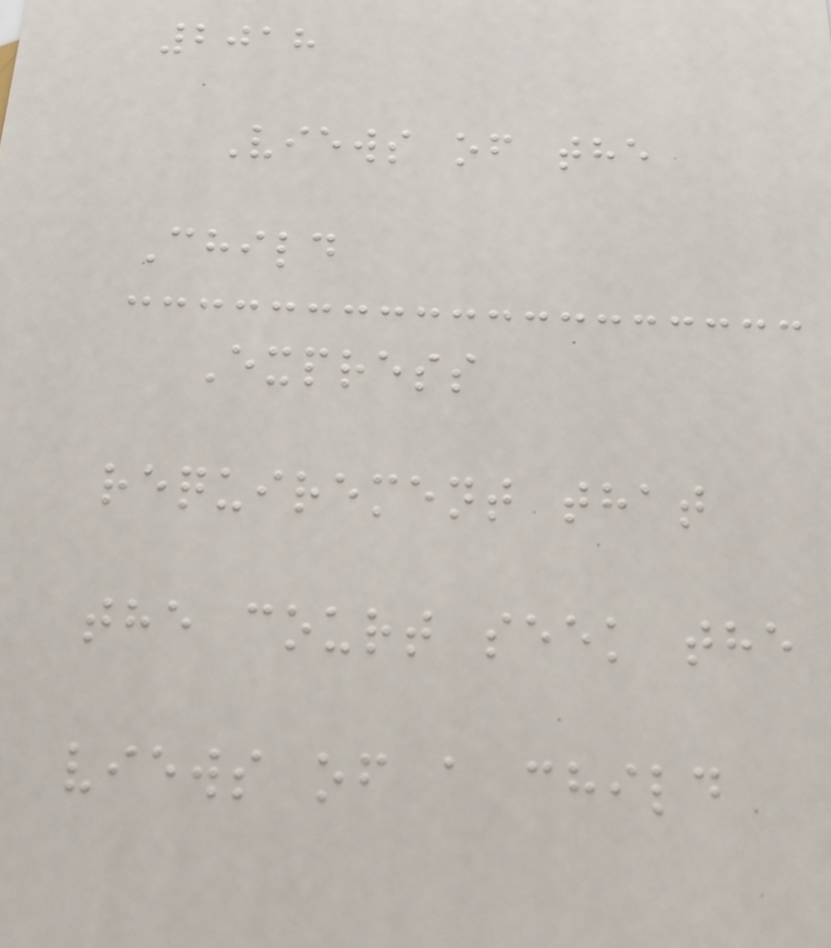2018
Views of the
Child
Express
requirement that
the court seek the
views of a child
